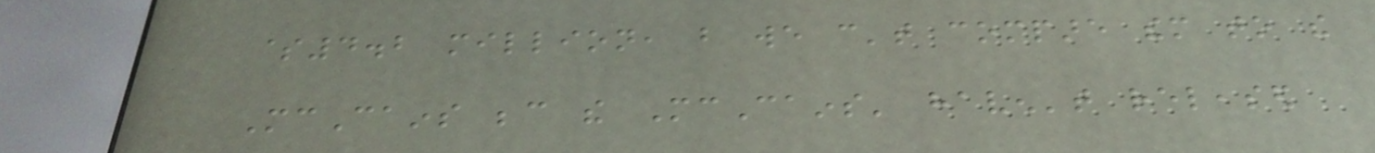$4.2 million, but we can't compare them to the
McCains because the McCains' haven't released
